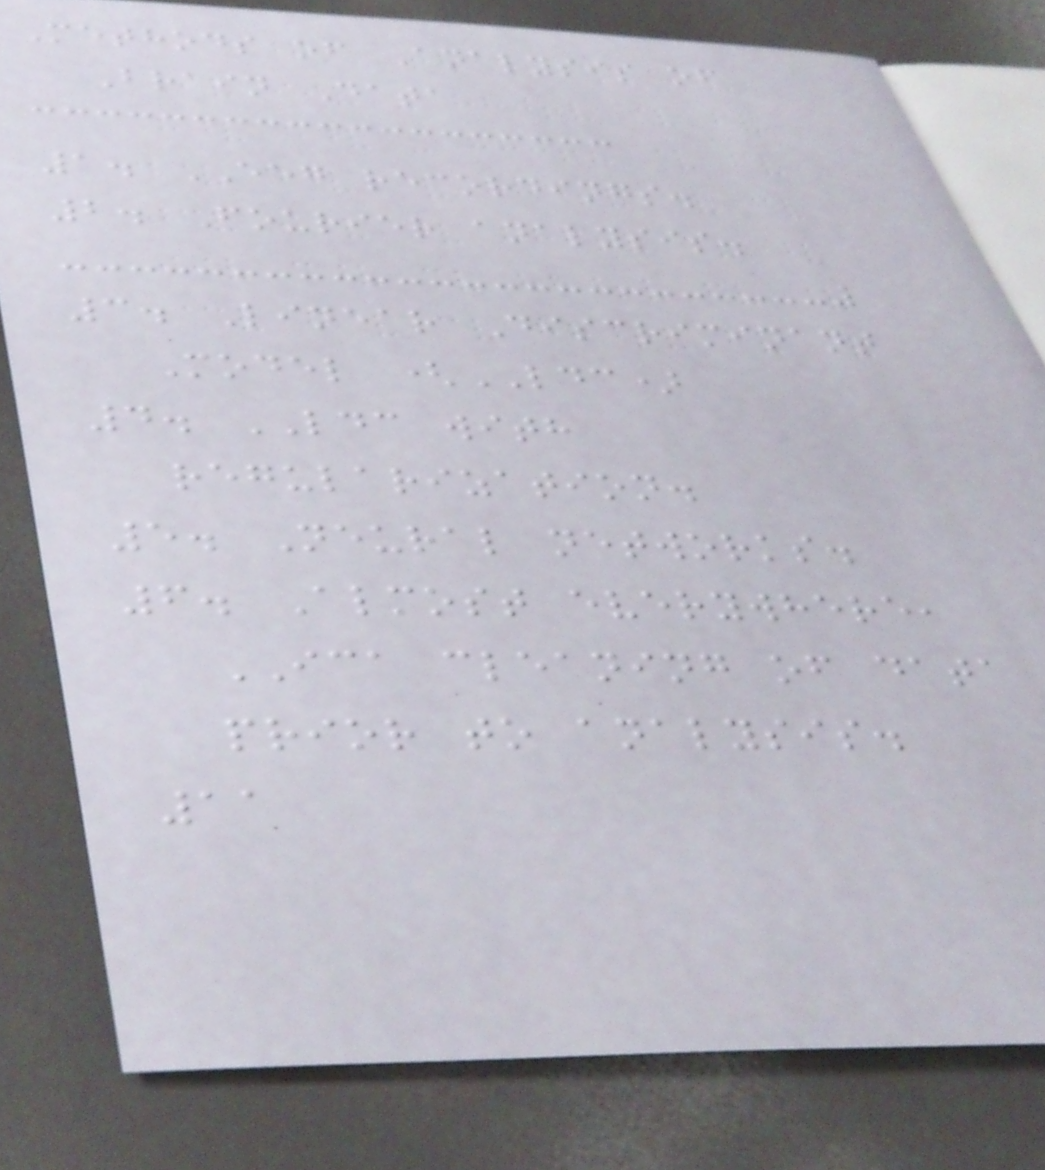Methods of Analysis of
Brain Data
1. EEG recordings.
2. Fourier analysis.
3. Linear Discriminant
Model (LDC)
4. LDC with
regularization.
5. Neural networks.
6. Almost everywhere,
ICA cleaning of data
prior to analysis.
11
